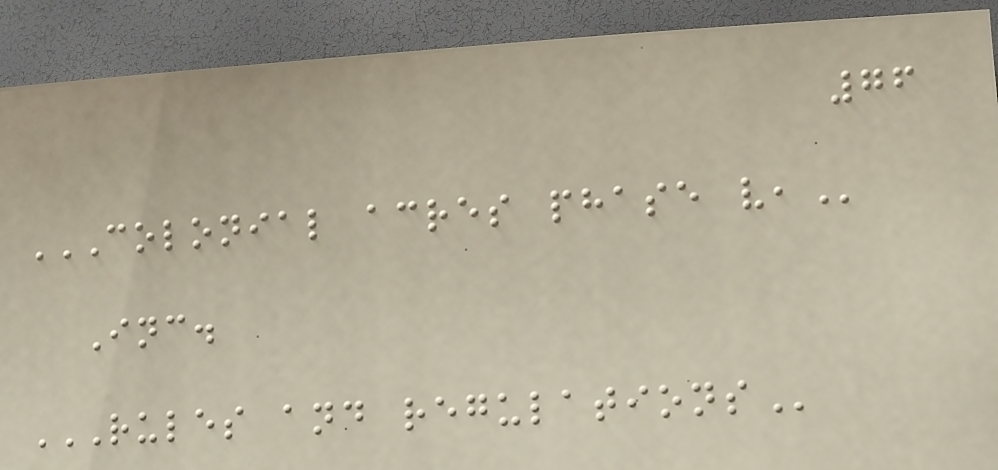76
COLONIAL ACRES PHASE V,
Inc.
RULES AND REGULATIONS
